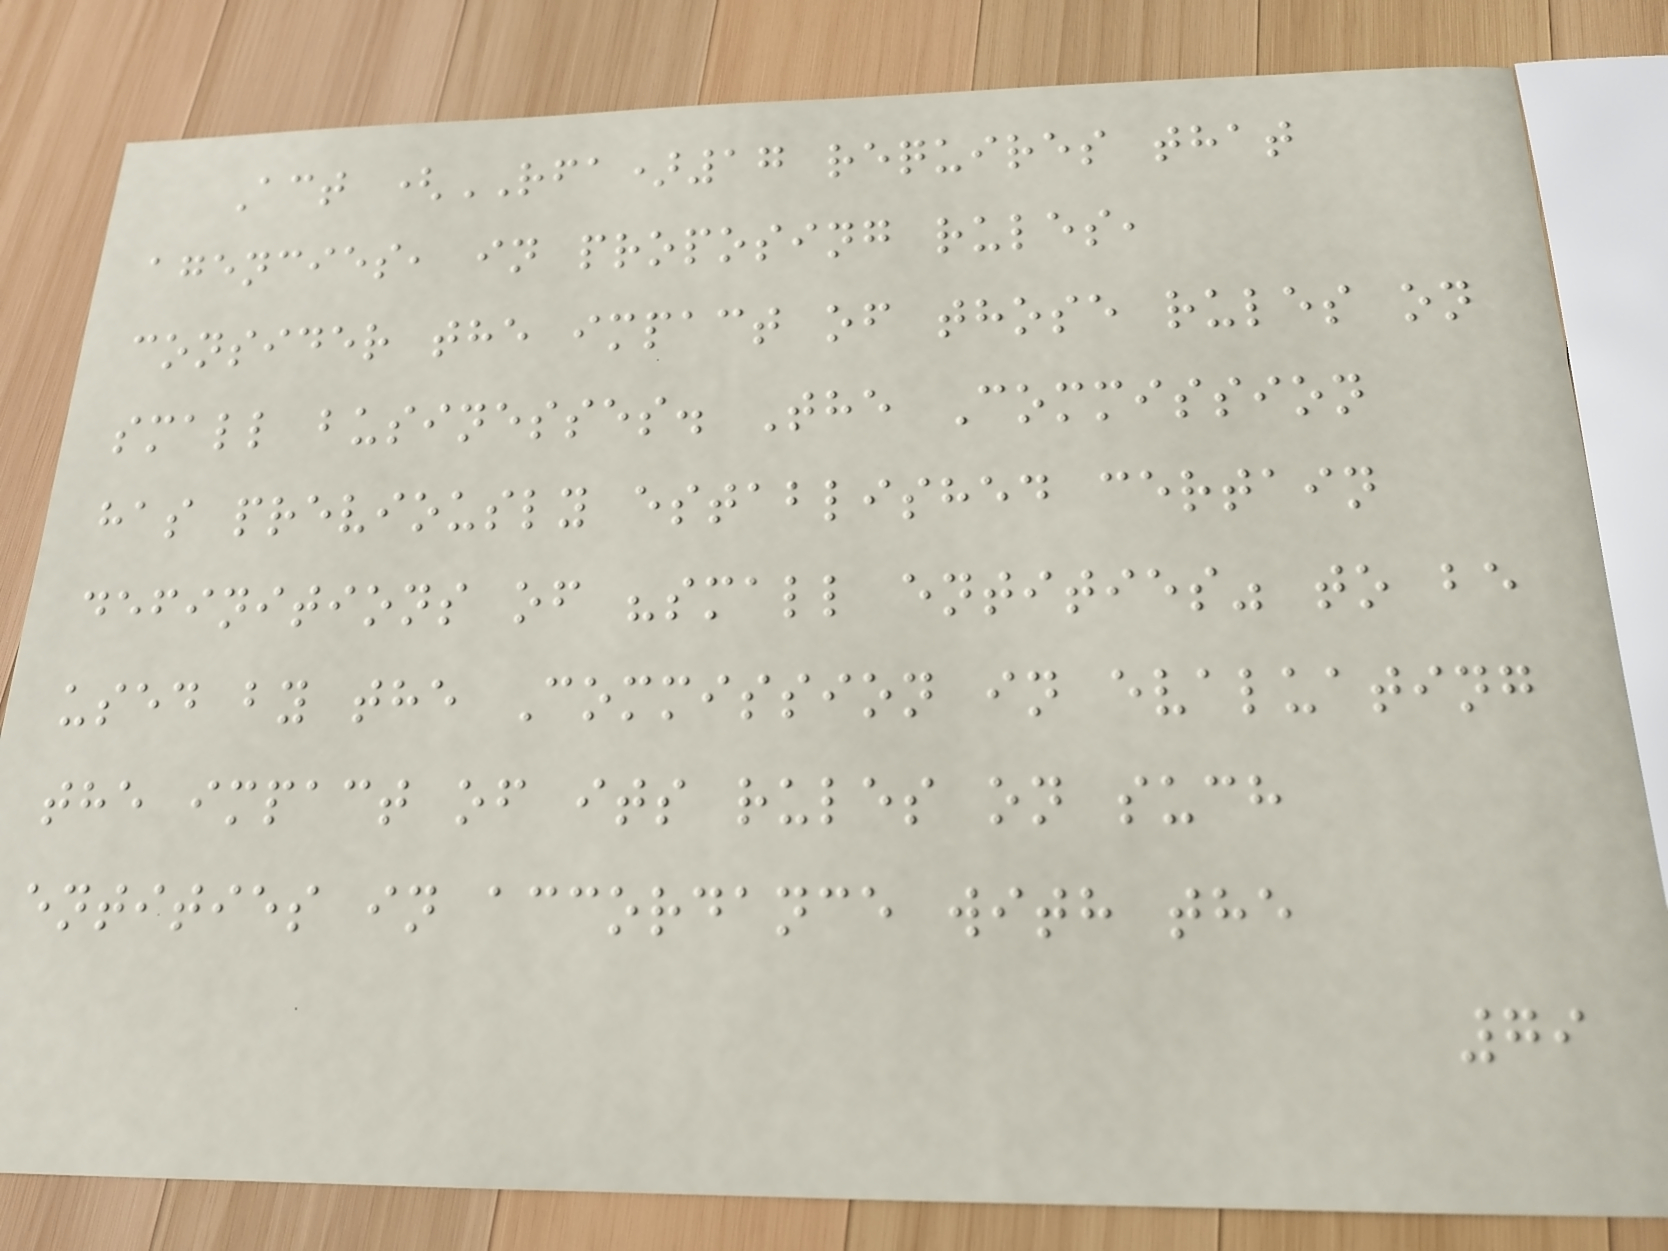Act (RFA)17 requires that
agencies, in proposing rules,
consider the impact of those rules on
small businesses. The Commission
has previously established certain
definitions of "small entities" to be
used by the Commission in evaluating
the impact of its rules on such
entities in accordance with the
79
